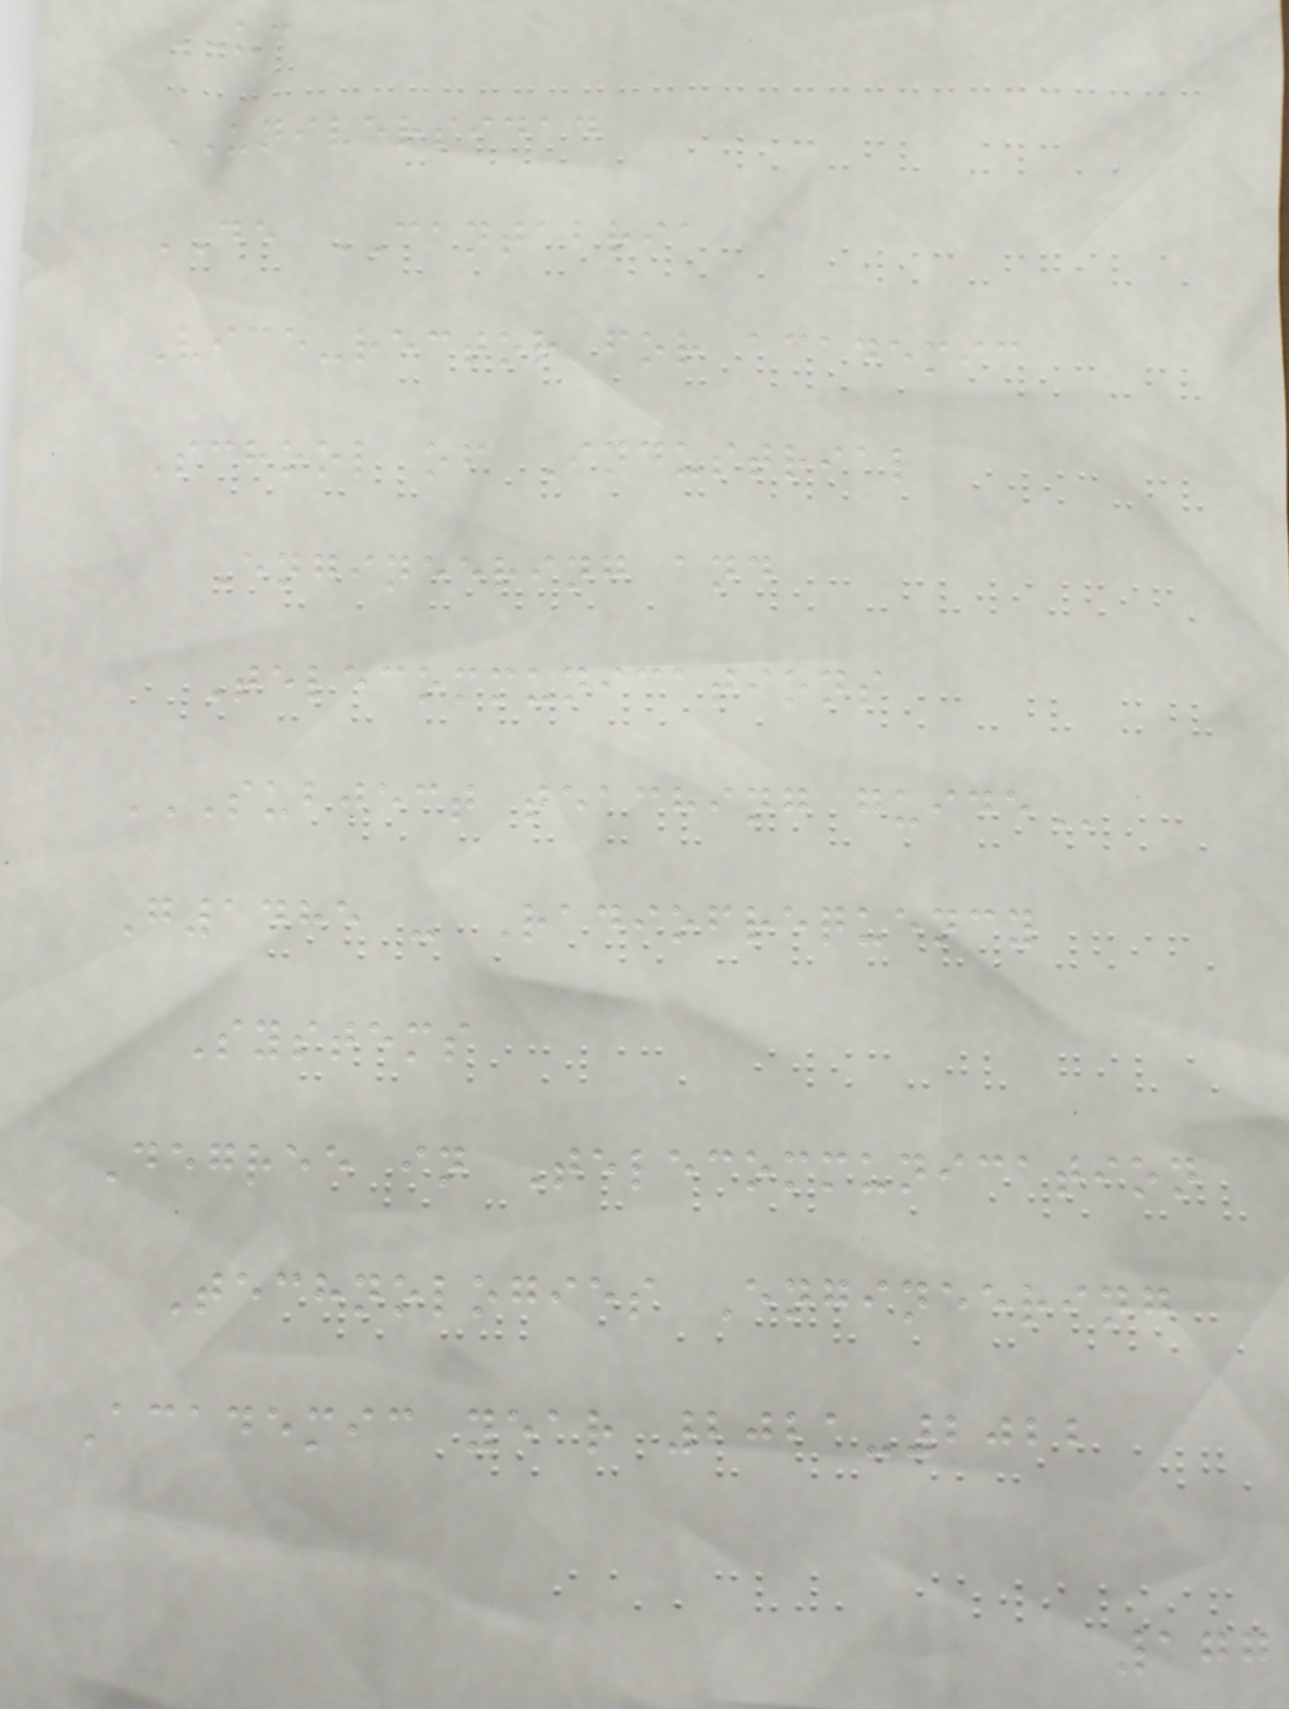UC
UNIVERSIDAD
DE CANTABRIA
Vice-rector for academic
School of Industrial
Engineering and
Telecommunications
SUBJECT TEACHING GUIDE
G1485 - Radiofrequency
Systems
Degree in Telecommunication
Technologies Engineering
Academic year 2021-2022
177
